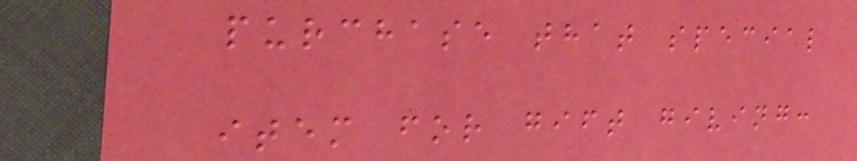purchase that special
item for gift giving:
